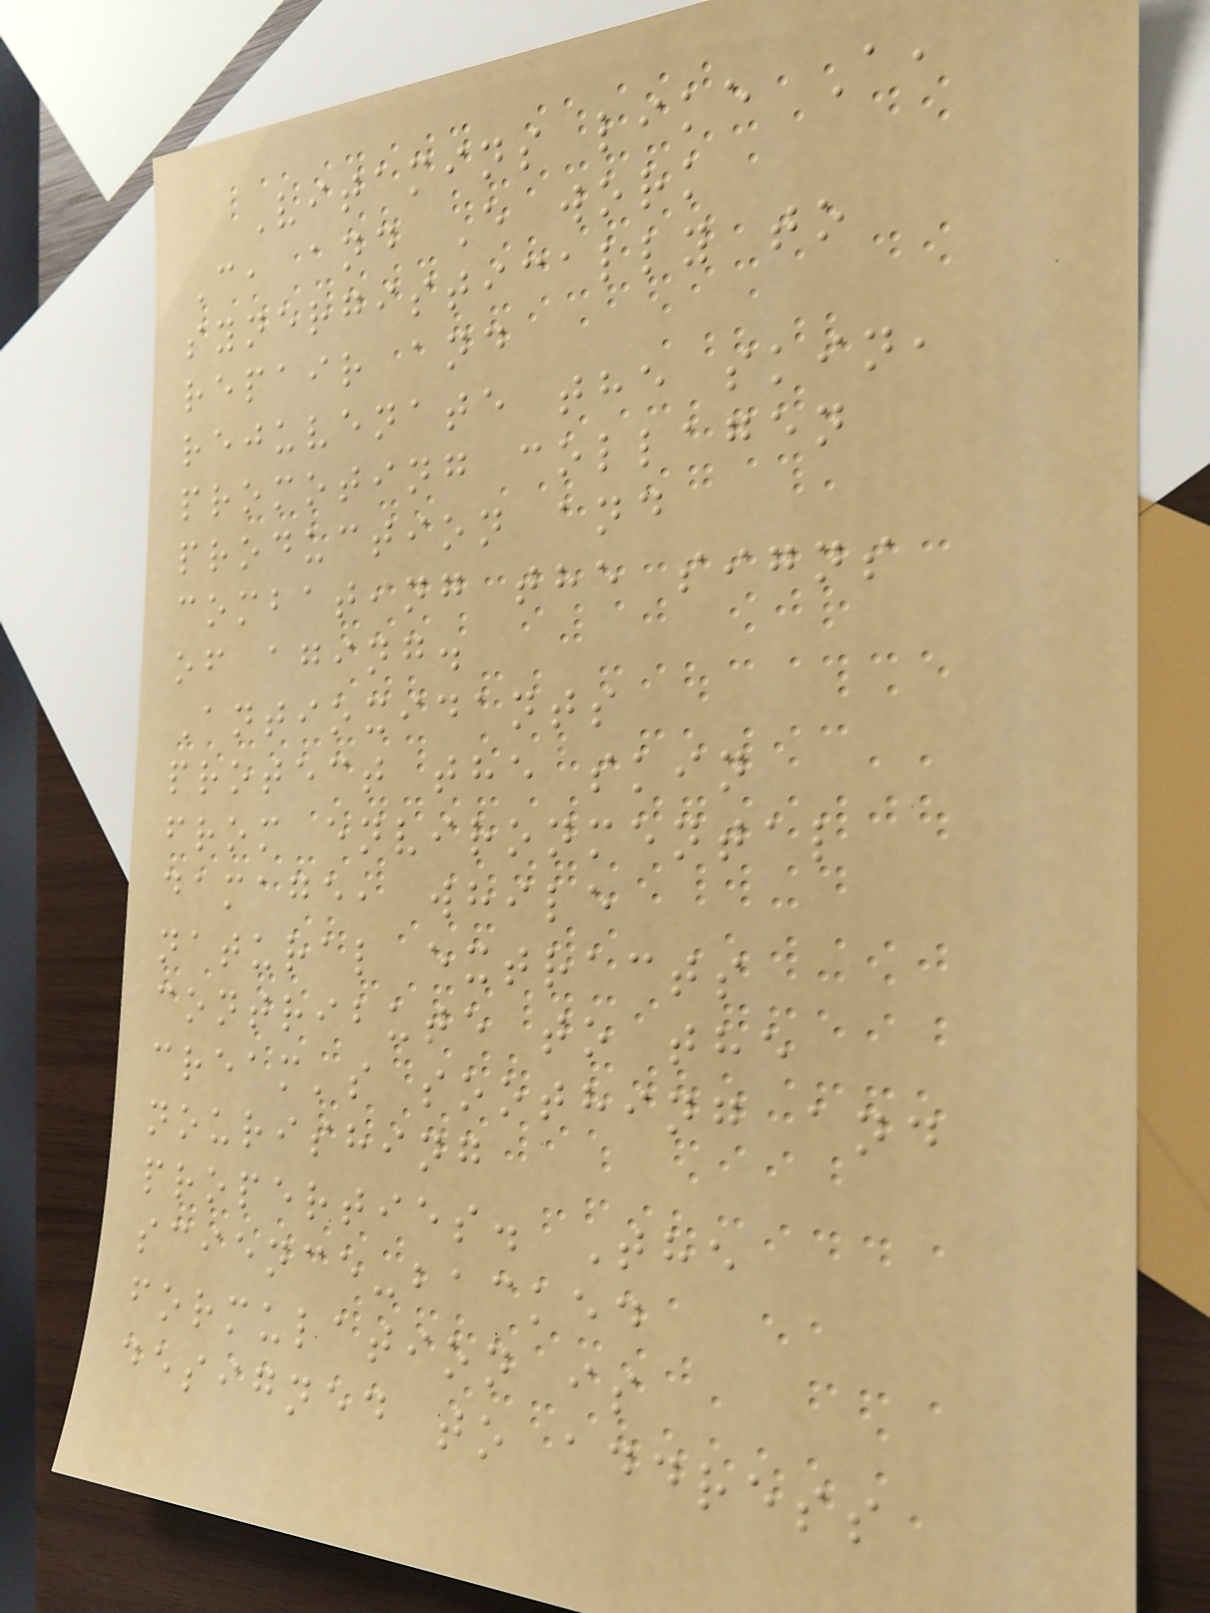Vitamins like A,
C, and E work
synergistically to
repair and
rejuvenate the skin,
promoting collagen
production and
combating the signs
of aging.
Antioxidants
protect the skin
from environmental
damage, while
natural extracts
contribute to the
cream's soothing and
nourishing
properties. The
science-backed
formulation is
designed to address
